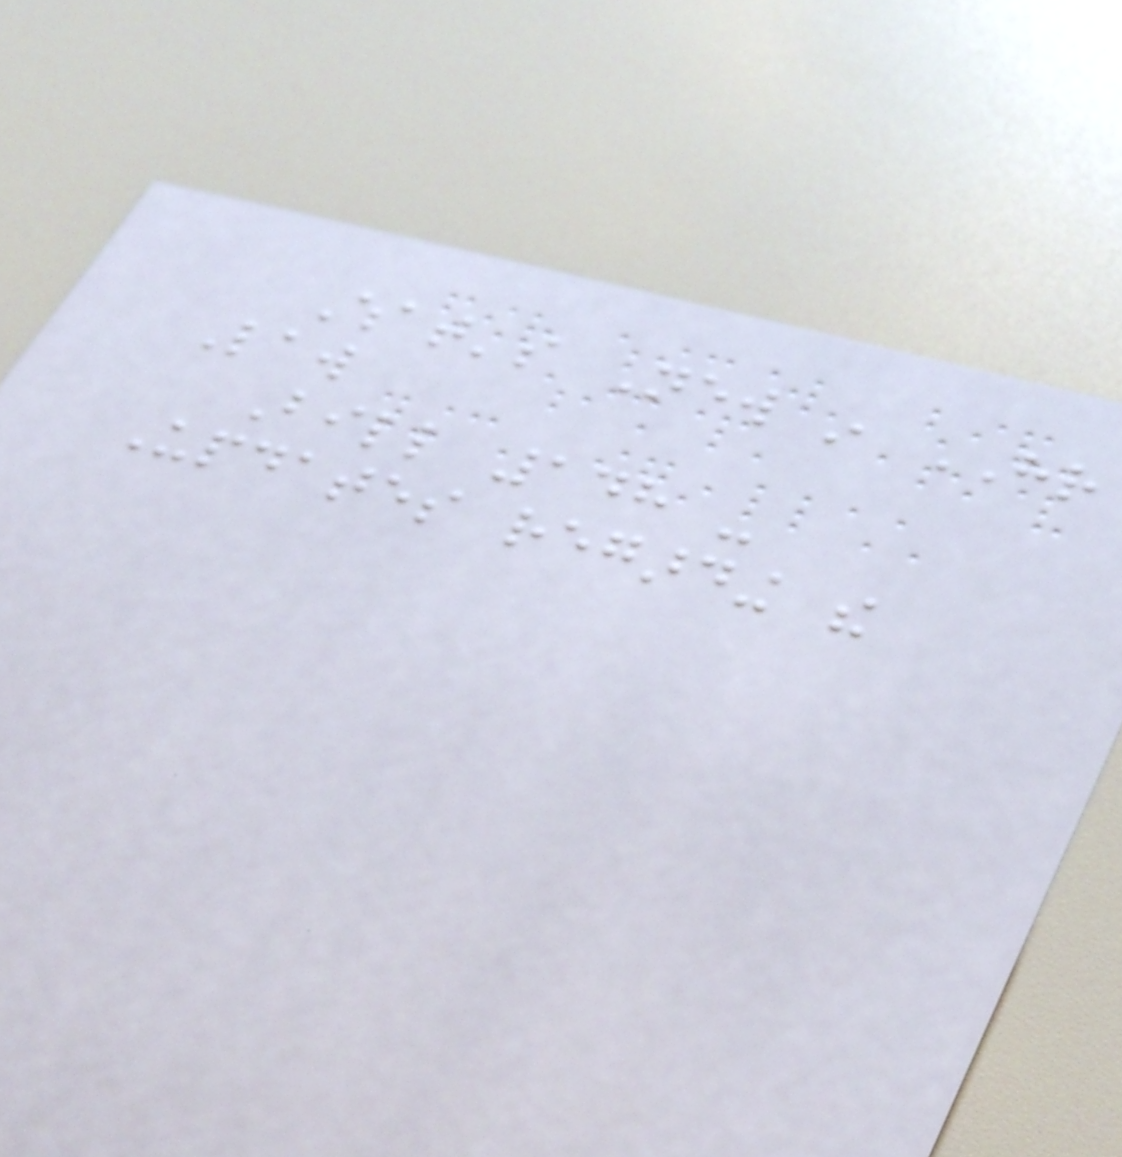What's New in HR
Law
Bill 148 -
Updates regarding the
